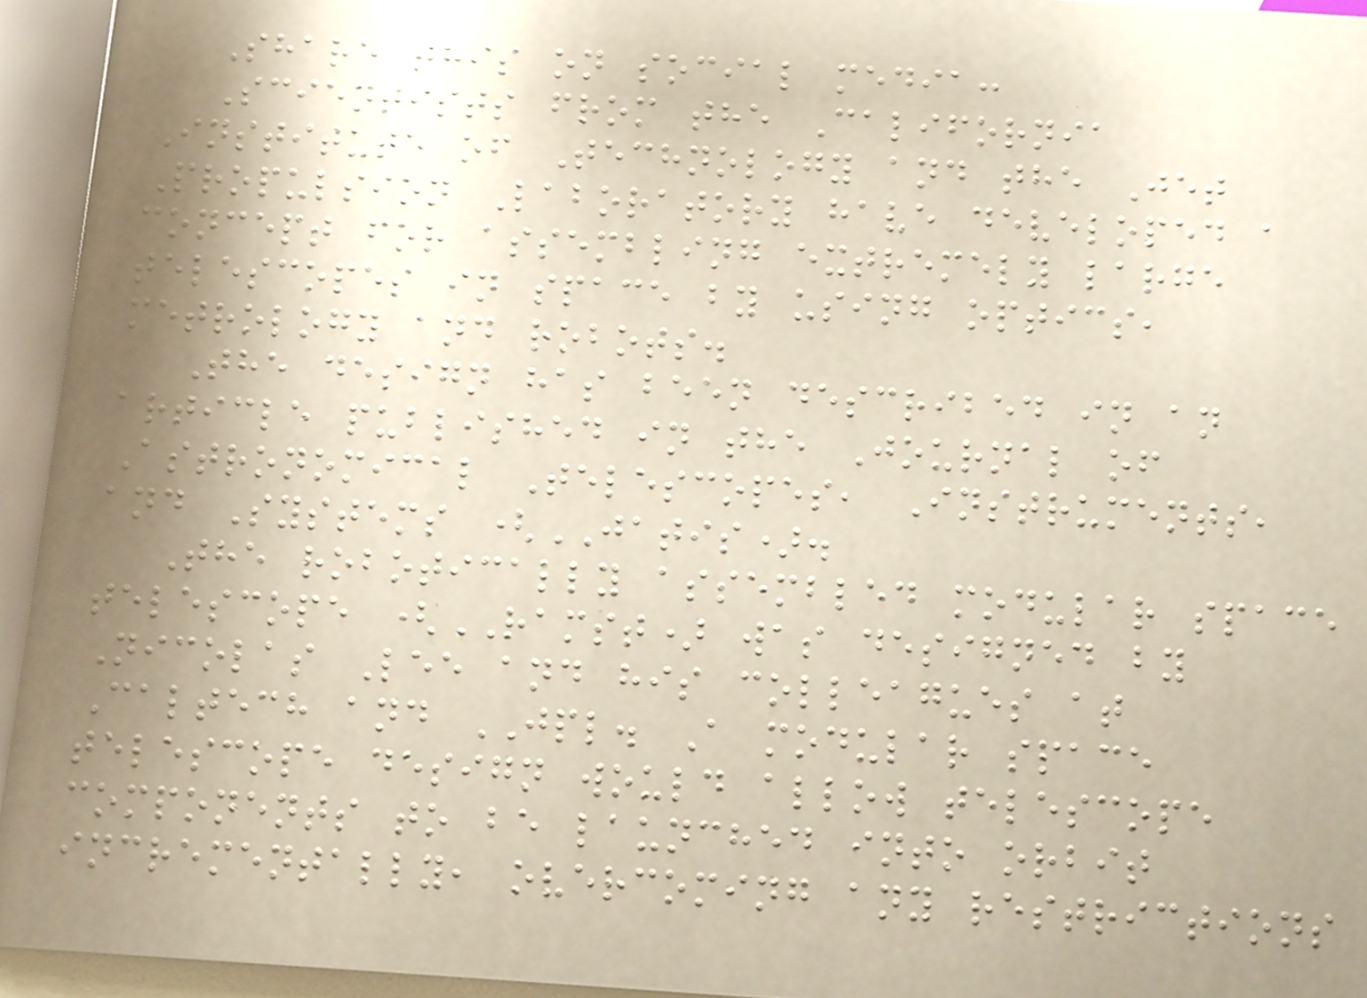Share this on social media:
Scientists from the California
Institute of Technology and the Jet
Propulsion Laboratory have developed a
concept for assembling extremely large
telescopes in space by using optics,
metrology and robots.
The design has been described in an
article published in the Journal of
Astronomical Telescopes, Instruments,
and Systems (JATIS).
The robotically assembled modular space
telescope (RAMST) was designed by
Nicolas Lee and his colleagues at
Caltech and JPL. A modular space
telescope design would allow telescope
components to be launched into orbit
incrementally, overcoming any restrictions
